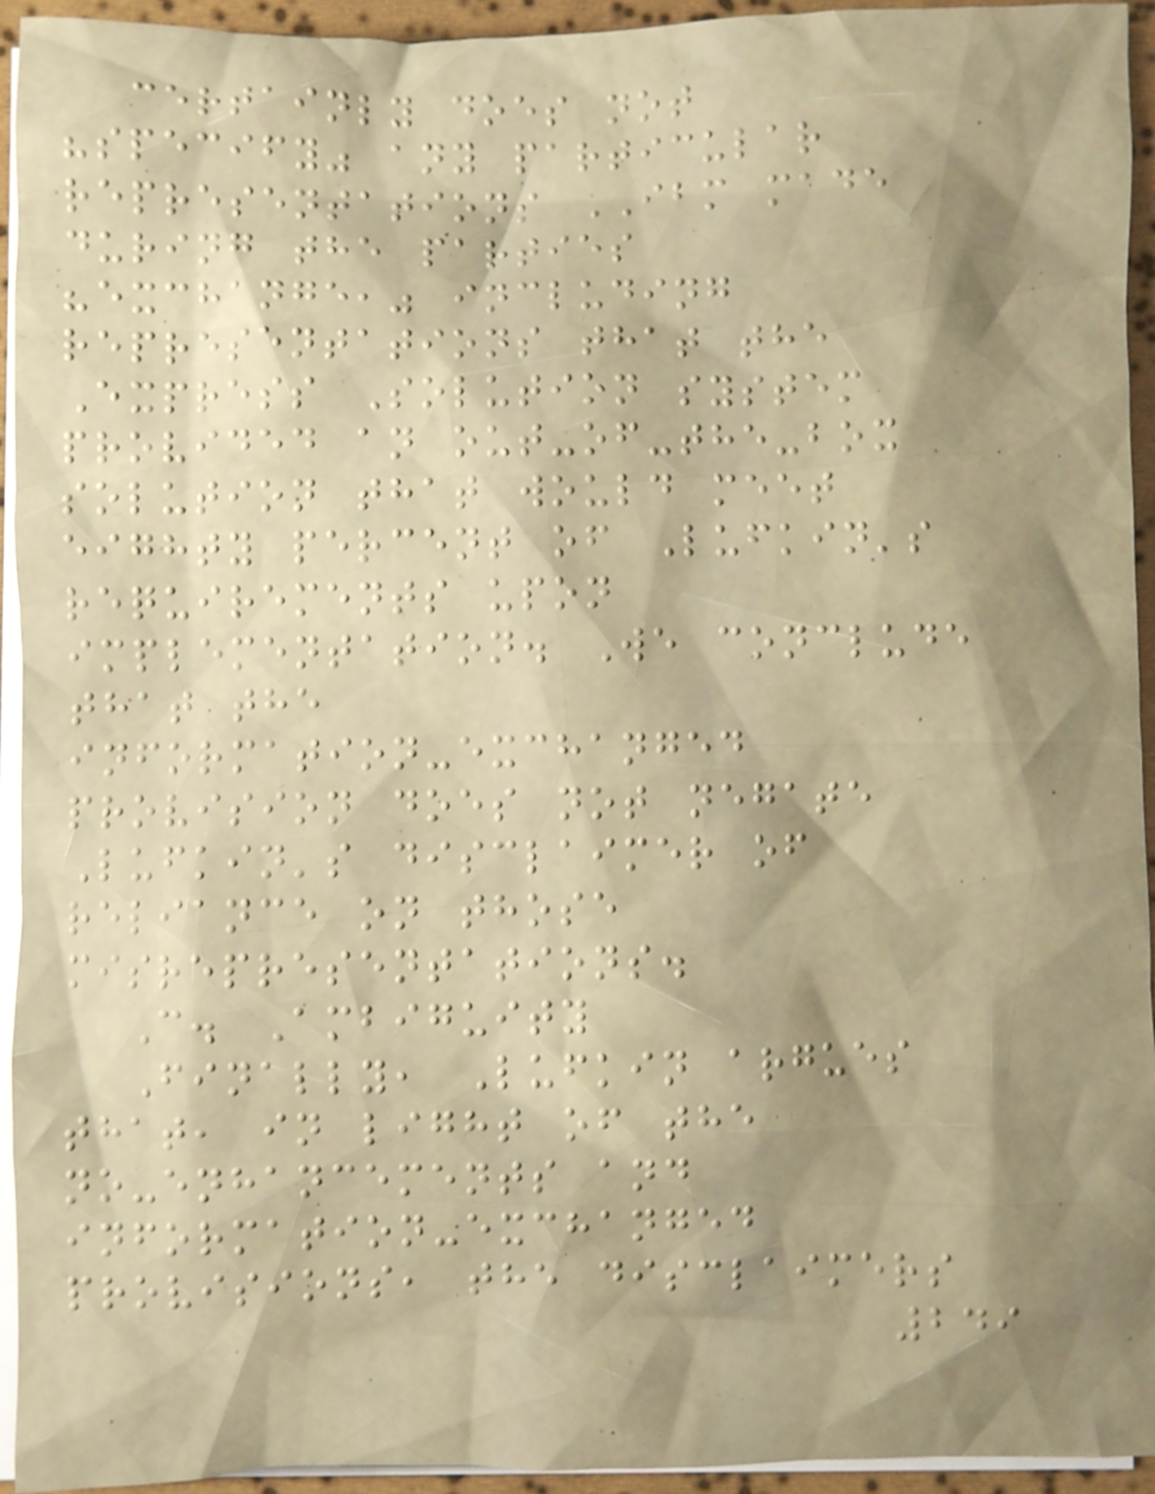certainly does not
"specify" any particular
representations IBM made
during the parties
"exchange," including
representations that the
Express Solution system
provided an out-of-the-box
solution that would meet
eighty percent of Lufkin's
requirements upon
implementation. We conclude
that the
information-exchanged
provision does not negate
Lufkin's disclaimer of
reliance on those
misrepresentations.
C. Ambiguity
Finally, Lufkin argues
that, in light of the
no-enhancements and
information-exchanged
provisions, the disclaimers
249
